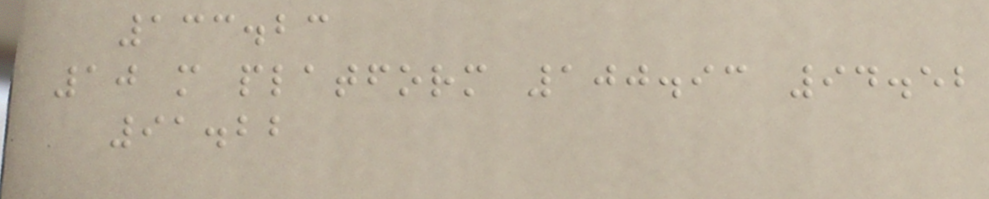133.23
10 m platform 100.93 94.52
91.22
